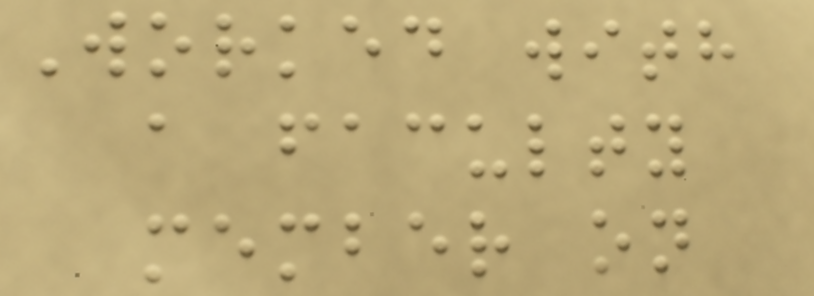Worked with
a faculty
member on
